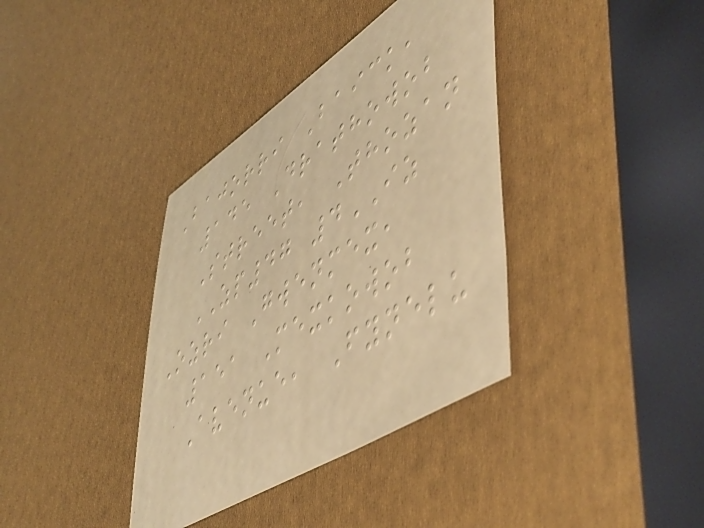Bajorri Baick,
145 Drathowob
Street, Thozan
ZP47 4IZ
Ozri Gwenmex,
151 Mexkowob
Avenue, Fynelu
